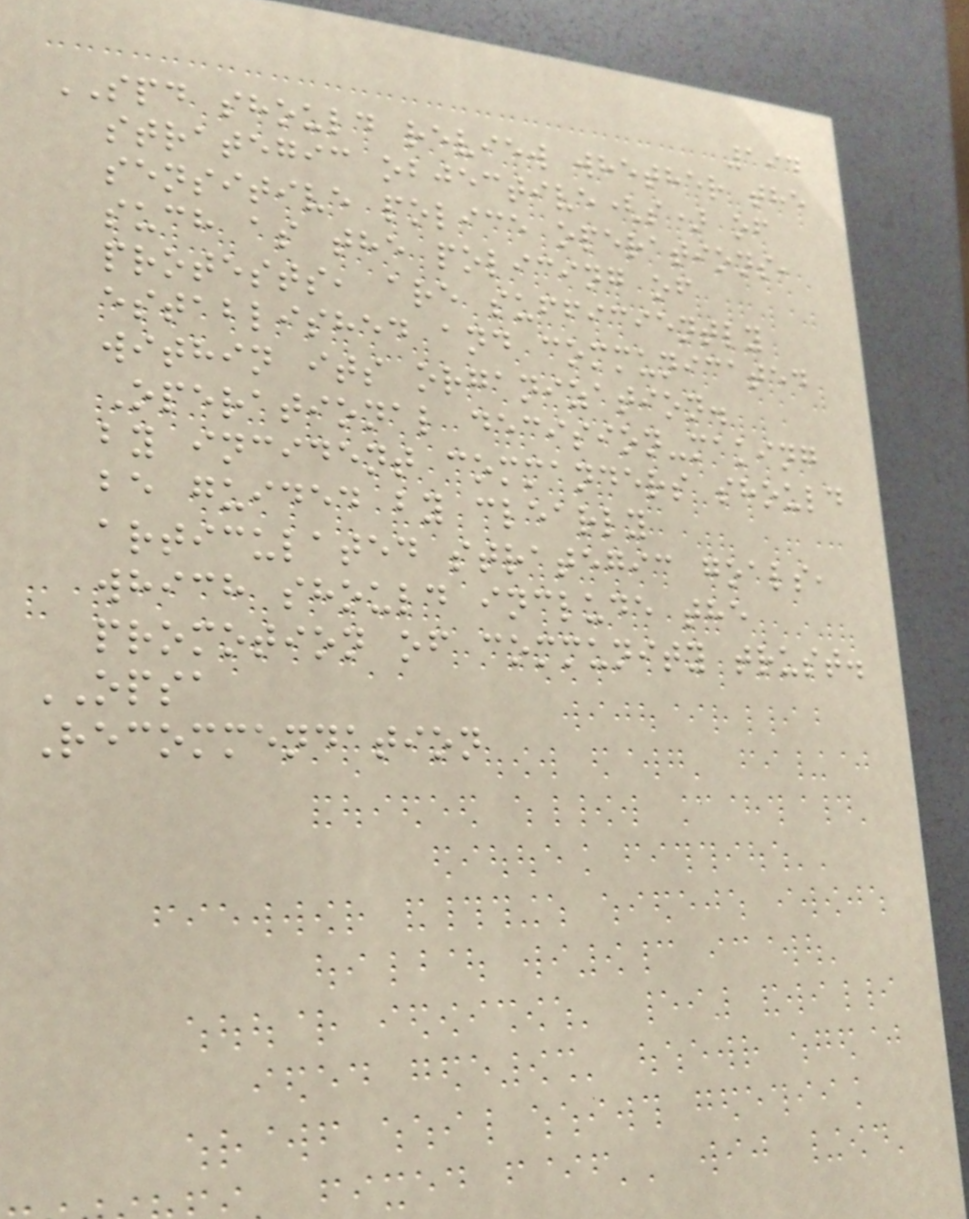194
SPD should review whether the
strategic objective(s) of
sensitive police operations,
such as the policing of
protests, are sufficiently
established and communicated
within its organization.
Operational decision-making
by incident commanders should
be guided by clearly
articulated strategic goals,
which should include the
promotion of community trust.
OPSA
Recommendation
